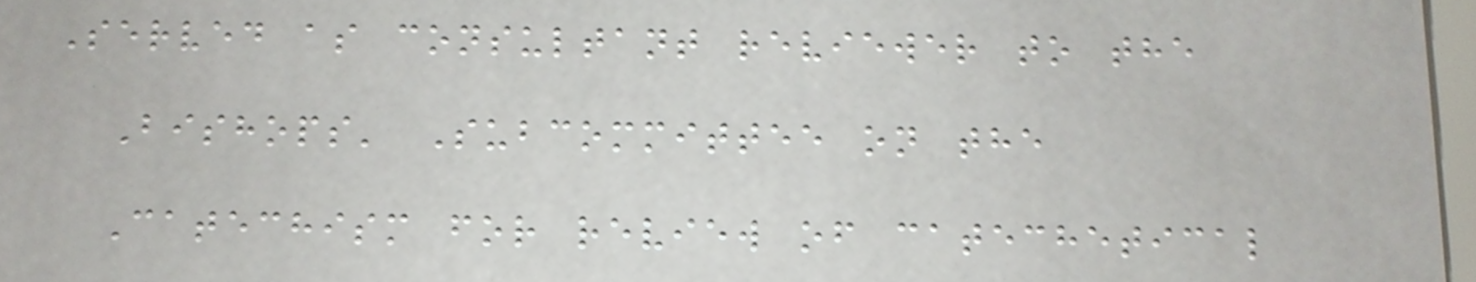Served as consultant reviewer to the
Bishops' Subcommittee on the
Catechism for review of catechetical
